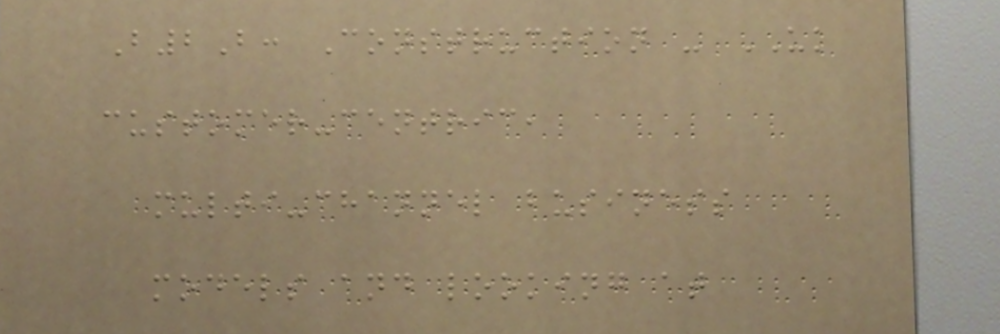B2B: Construction - UK
customer-centric,
multi-channel business
models and looking at
